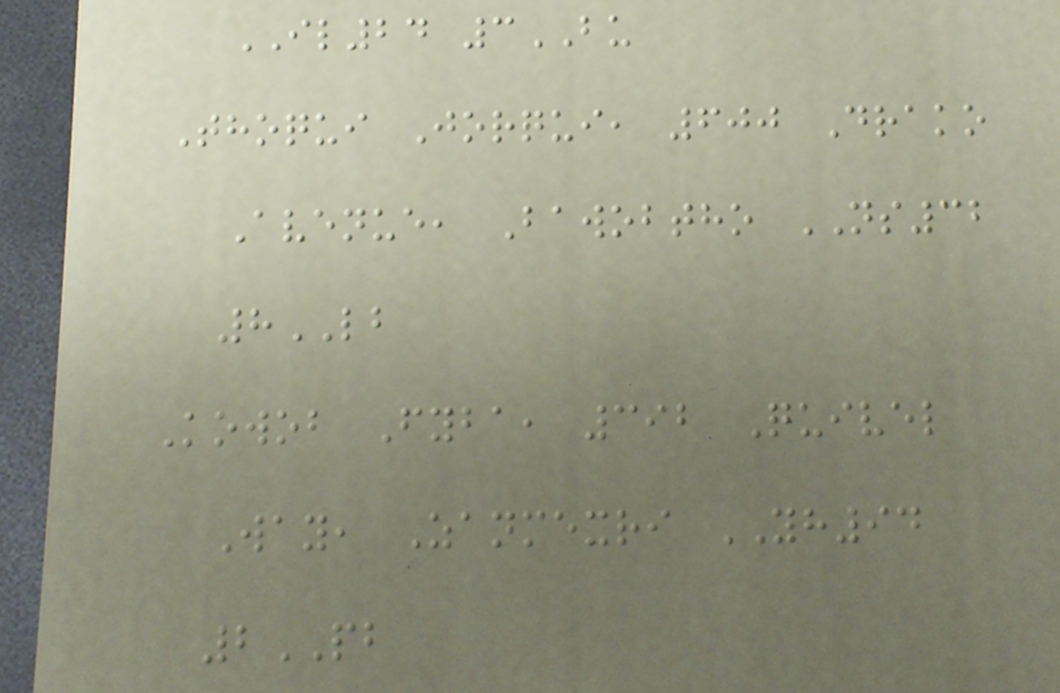IL24 3BU
Thoqui Jorqui, 600 Drako
Avenue, Bawobtho NS32
8LB
Kowob Fyba, 392 Quivel
Way, Zanmexri YH94
2PB
